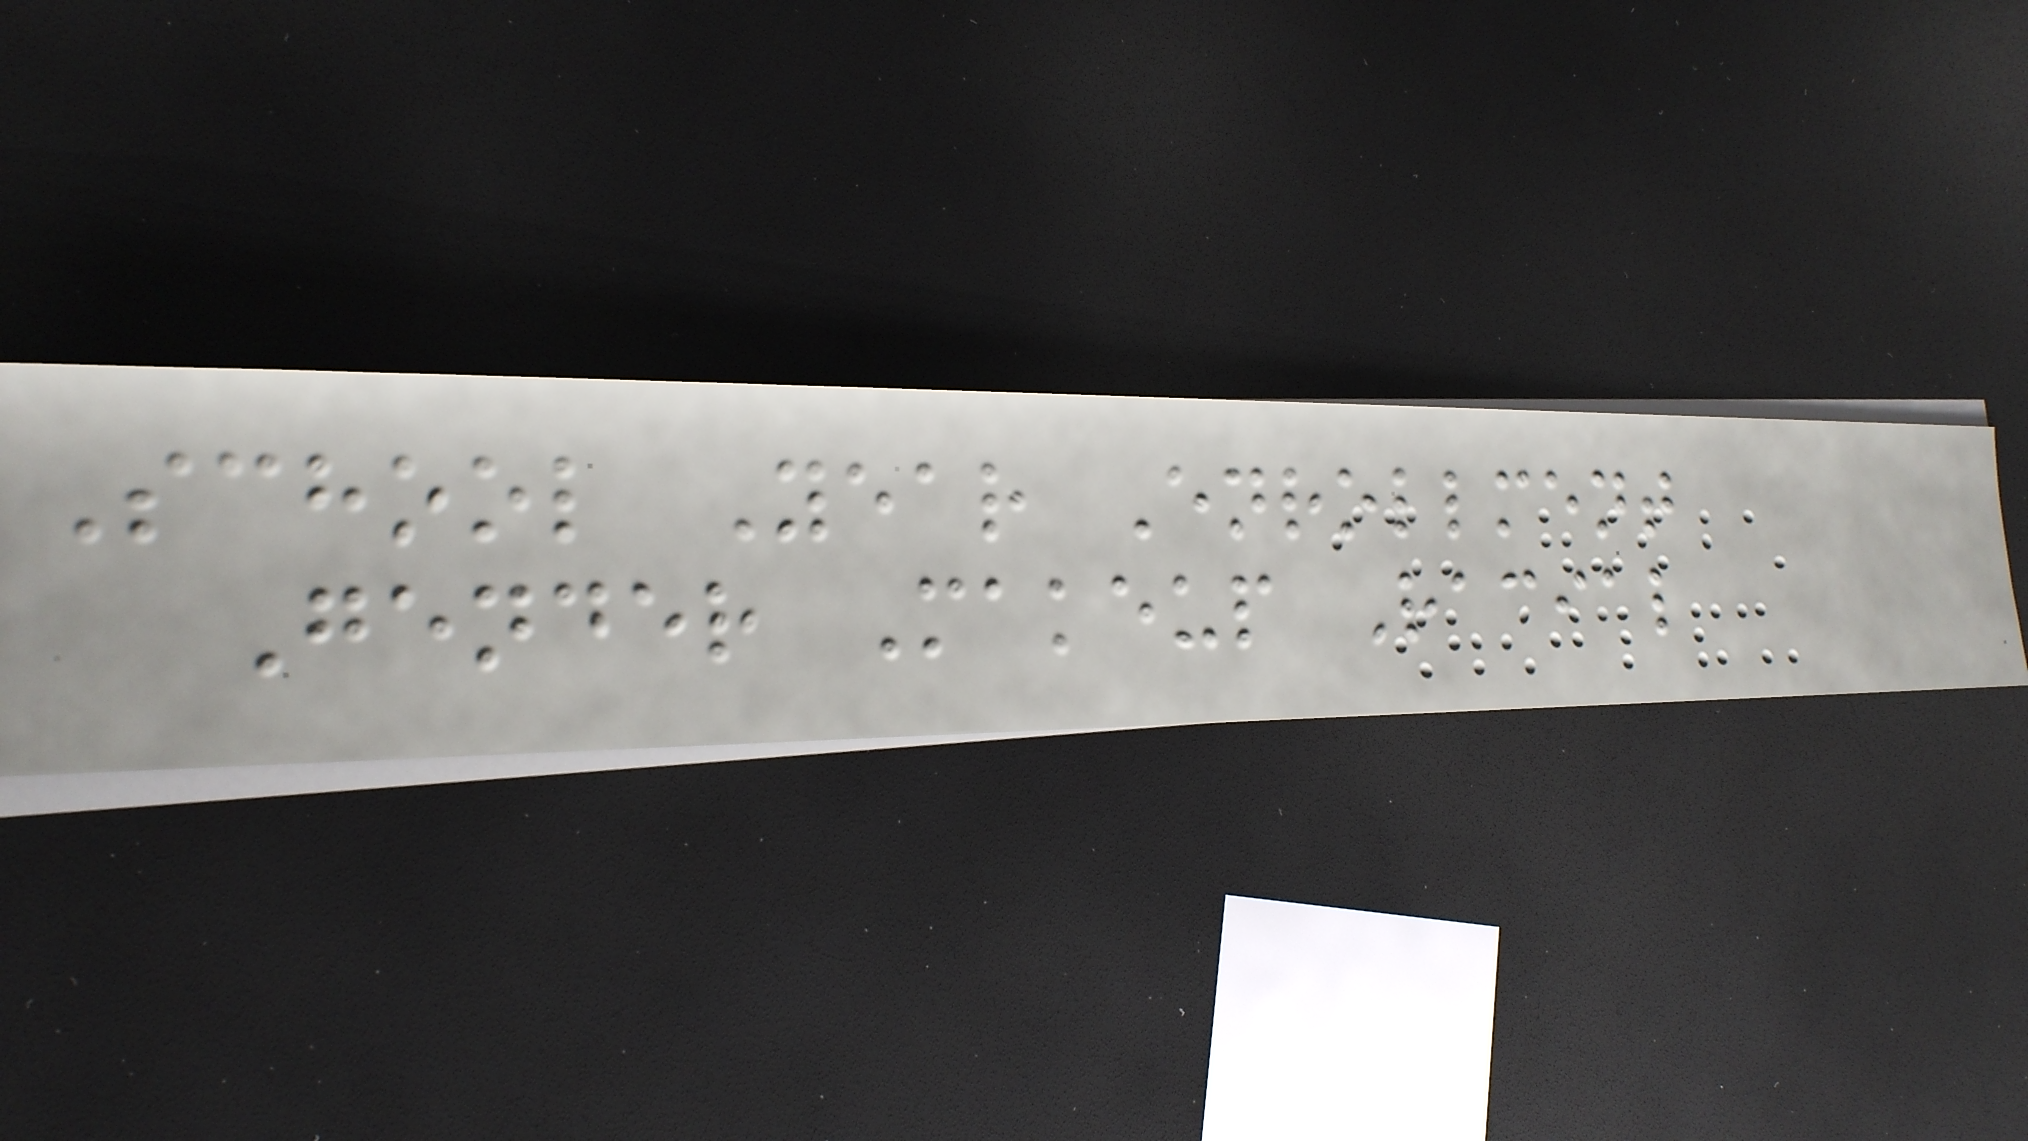School Year Enrollment
Gender Makeup Racial
